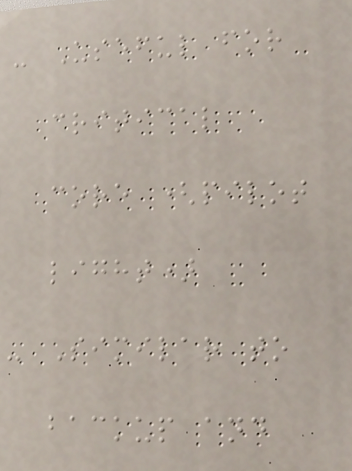- Useful for
critical
core (pilot
light)
- Similar to
backup and
